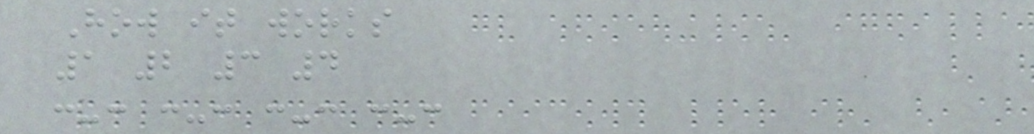How it works
1 2 3 4
:-: :-: :-: :-:
